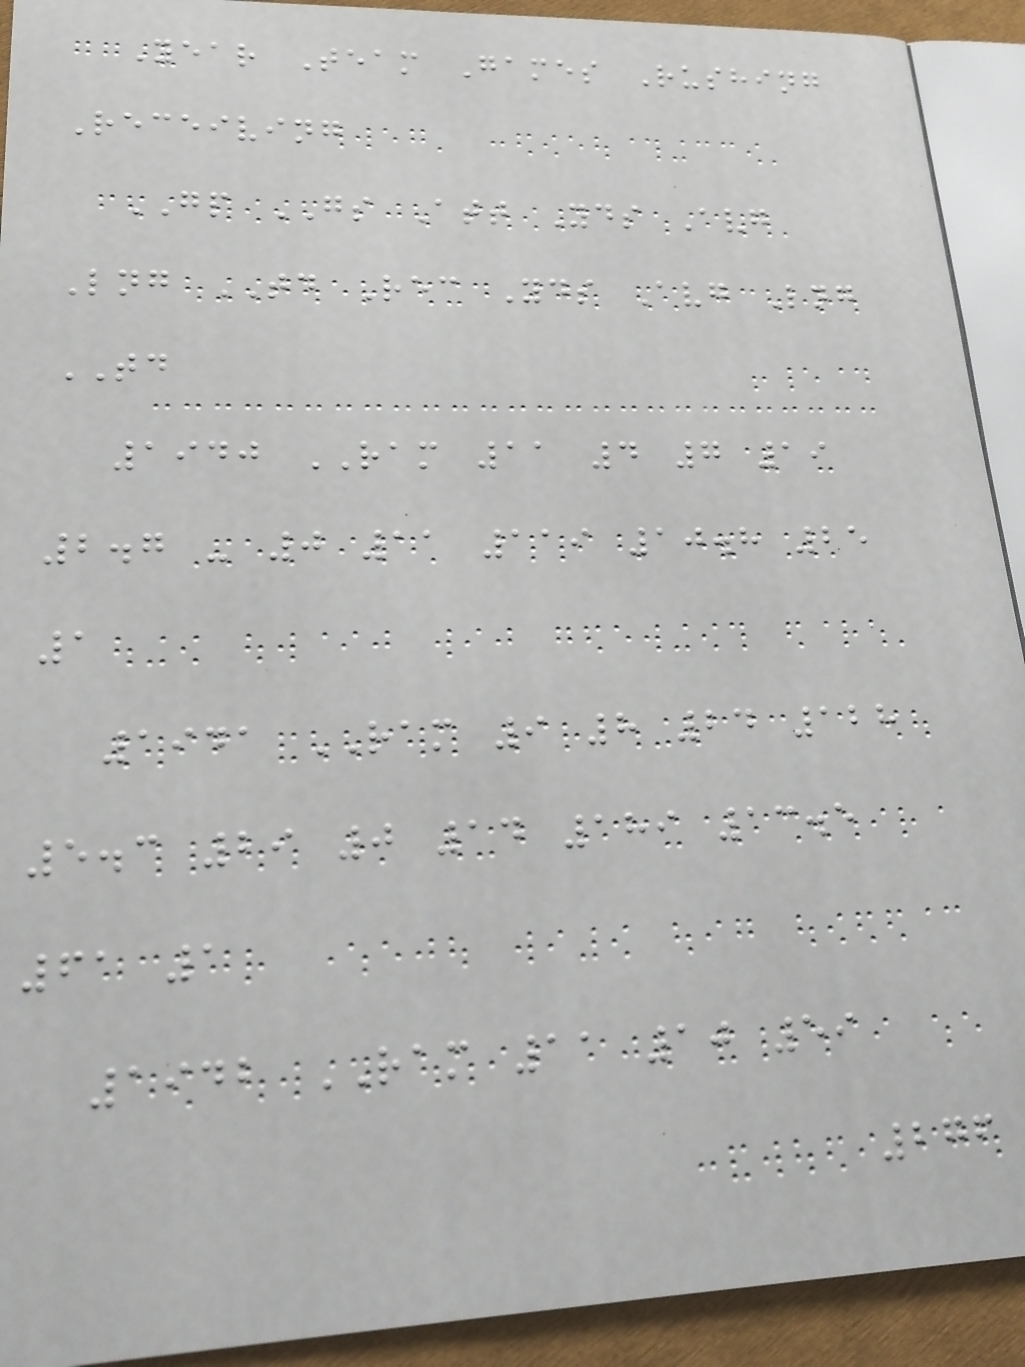Year Team Games Rushing
Receiving
GP GS Att Yds Avg
Lng TD Rec Yds Avg Lng
TD
1940 RAM 11 4 7 19
2.7 - 0 11 119 10.8 25
1
1941 RAM 9 8 24 128
5.3 29 0 14 189 13.5
61 1
1942 RAM 11 10 59
276
